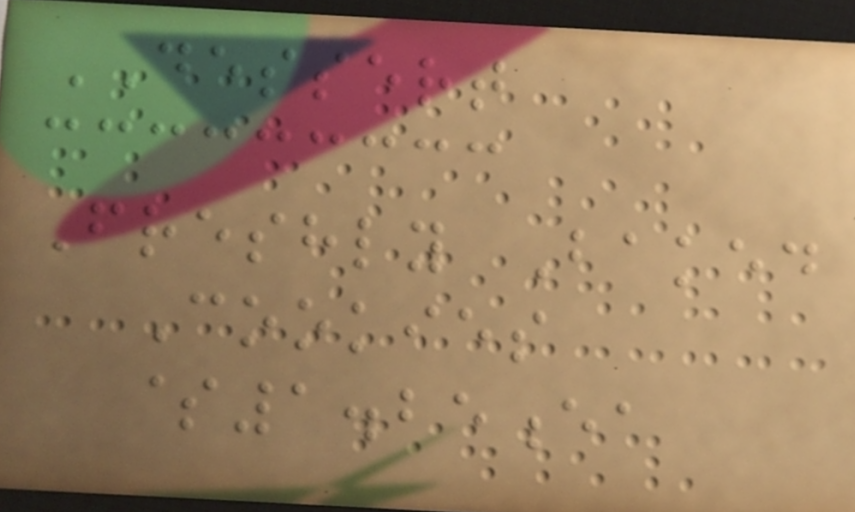DESSERT
Freshly Baked
Cookies
$1.25ea
